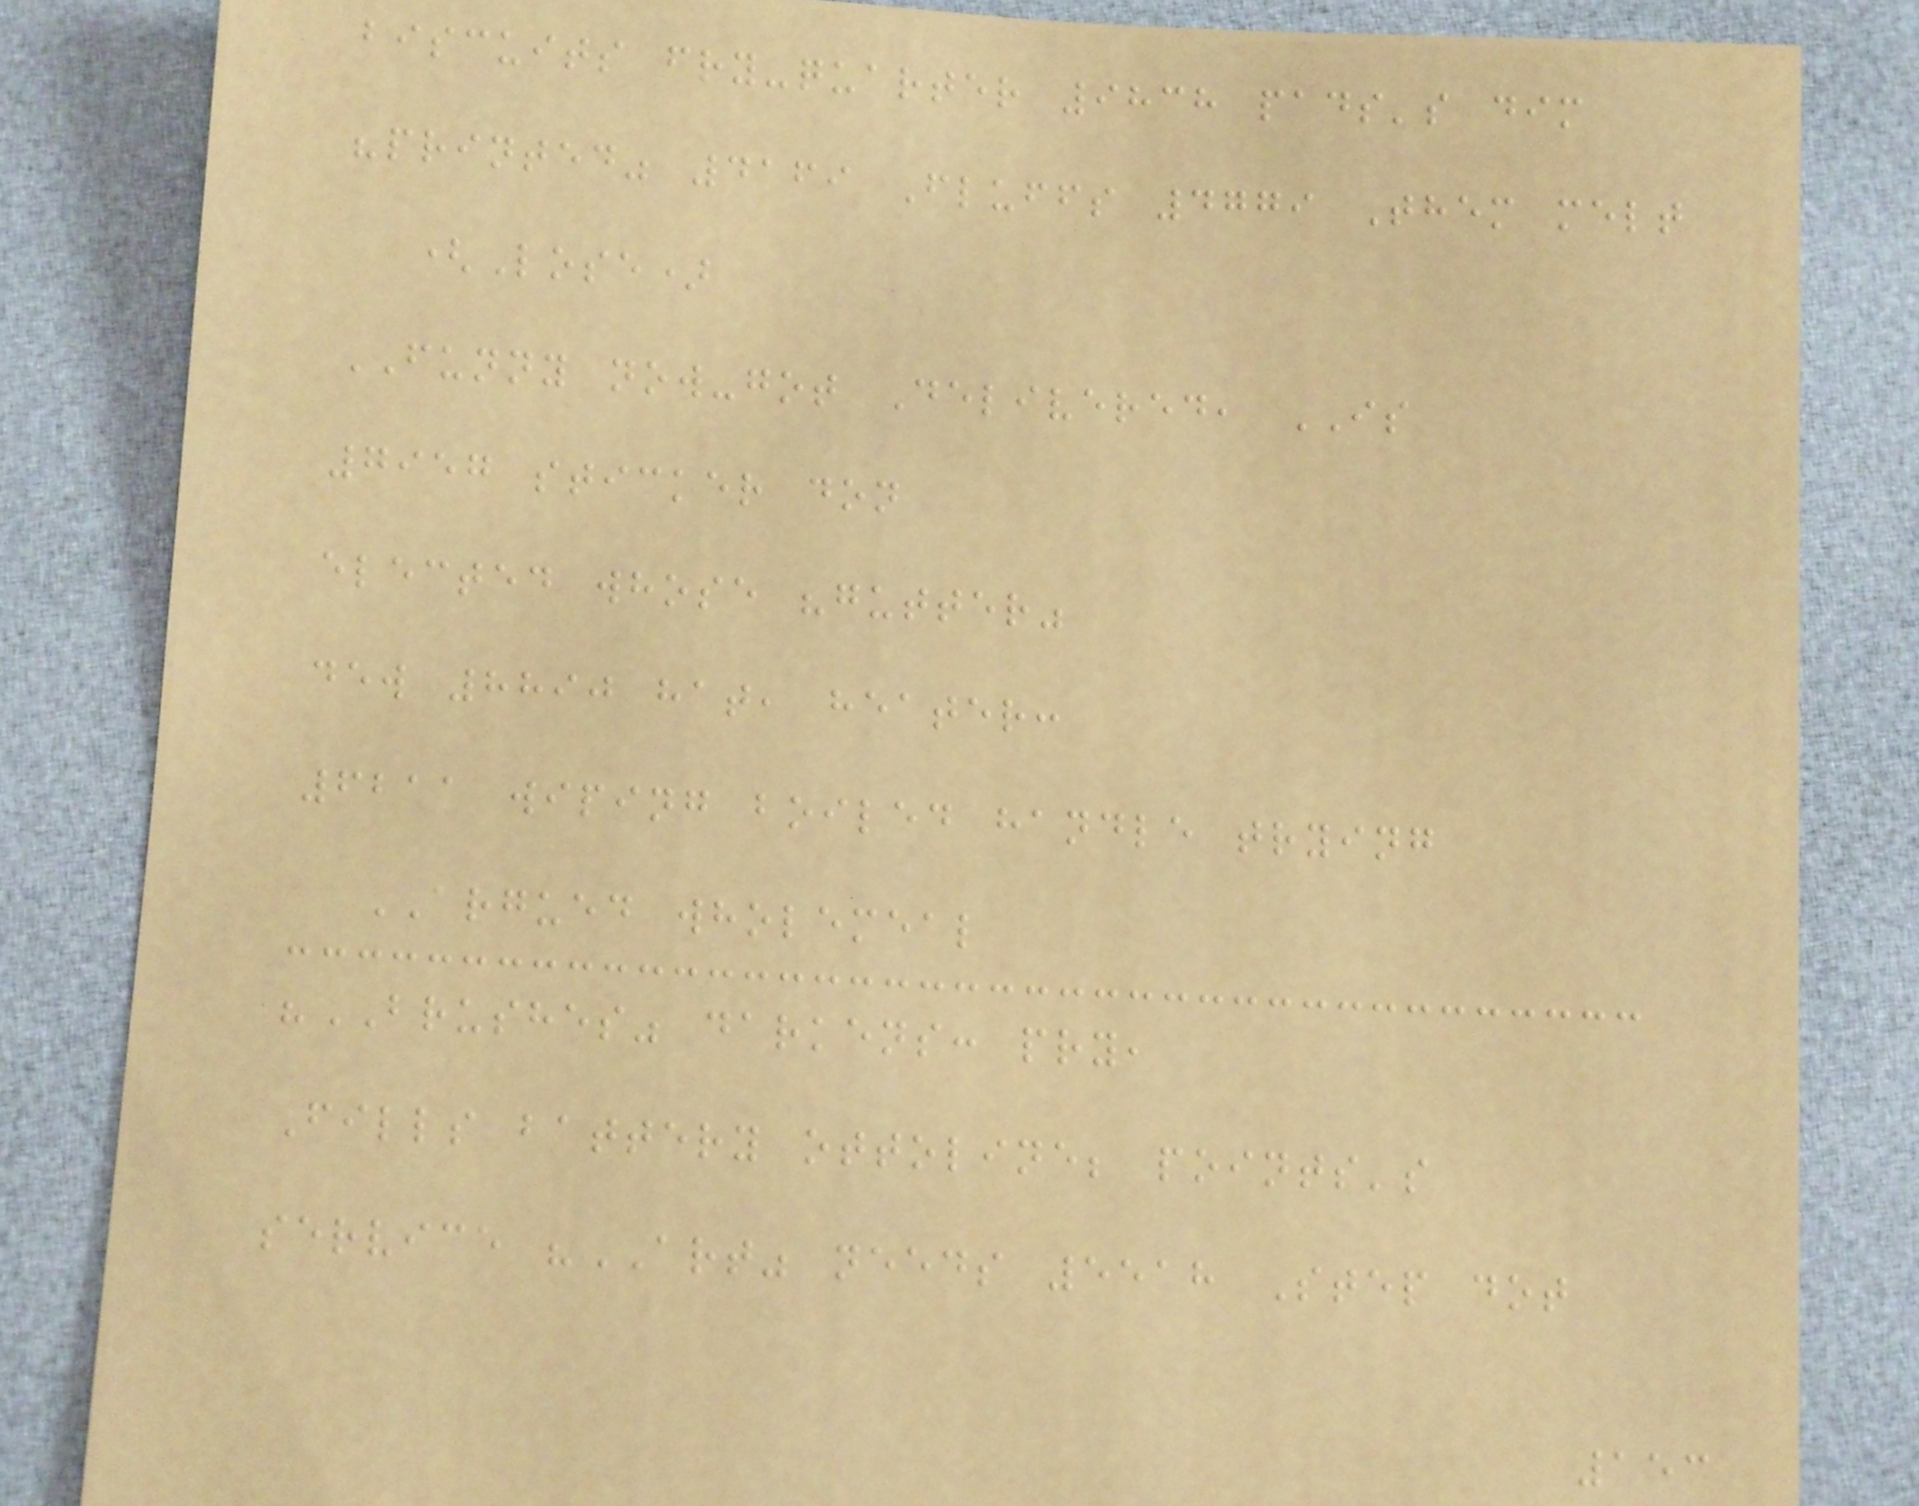biscuits fry-quarter 9838 pads's dim
"printed" 4169 Fluffs 4779 Them melt
(Lose)
FUNNY now-got Delivered, IS
7957 sticker don
elected whose "gutter"
dew 8890 hat, heater:
6211 wiping boiled handle trying
ARGUED wholemeal
"BRUSHES" darkens: pry,
Fills battery ottoline; points's
service "ART" needs 5518 Step dot
153
